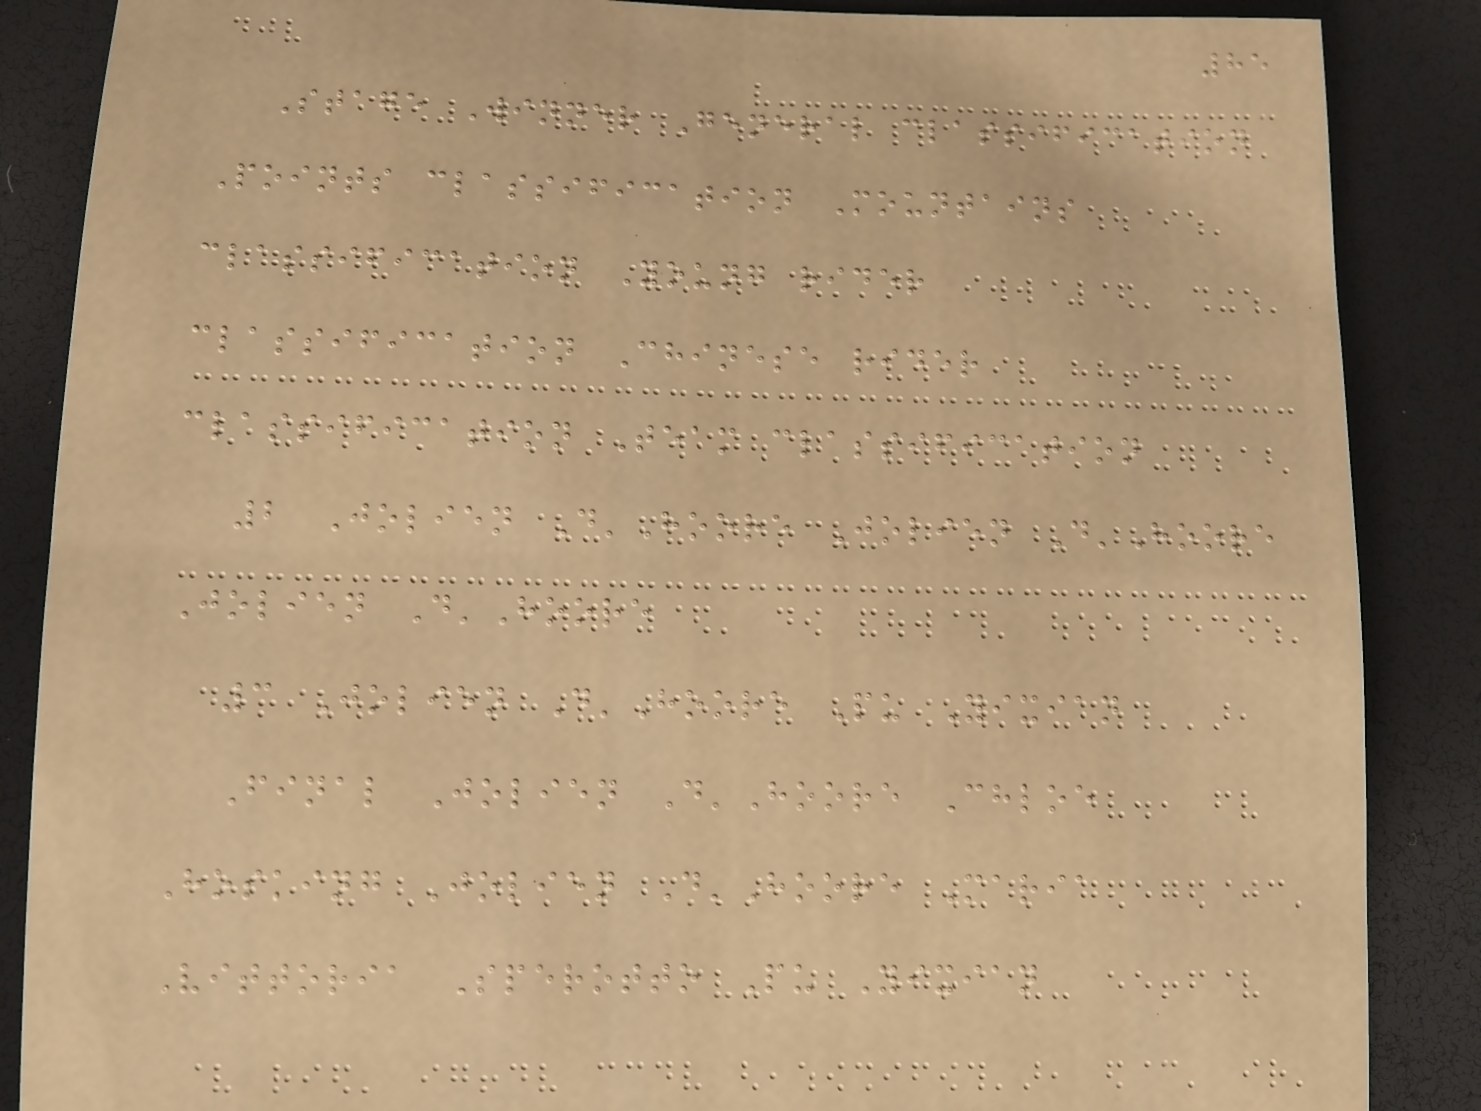85
Stage Winner General classification
Points classification Mountains
classification Young rider
classification Chinese rider
classification Team classification
2 Jolien D'Hoore Jolien D'Hoore
Jolien D'Hoore
3 Jolien D'Hoore Pu Yixian
Final Jolien D'Hoore Chloe
Hosking Jolien D'Hoore Maria
Vittoria Sperotto Pu Yixian
